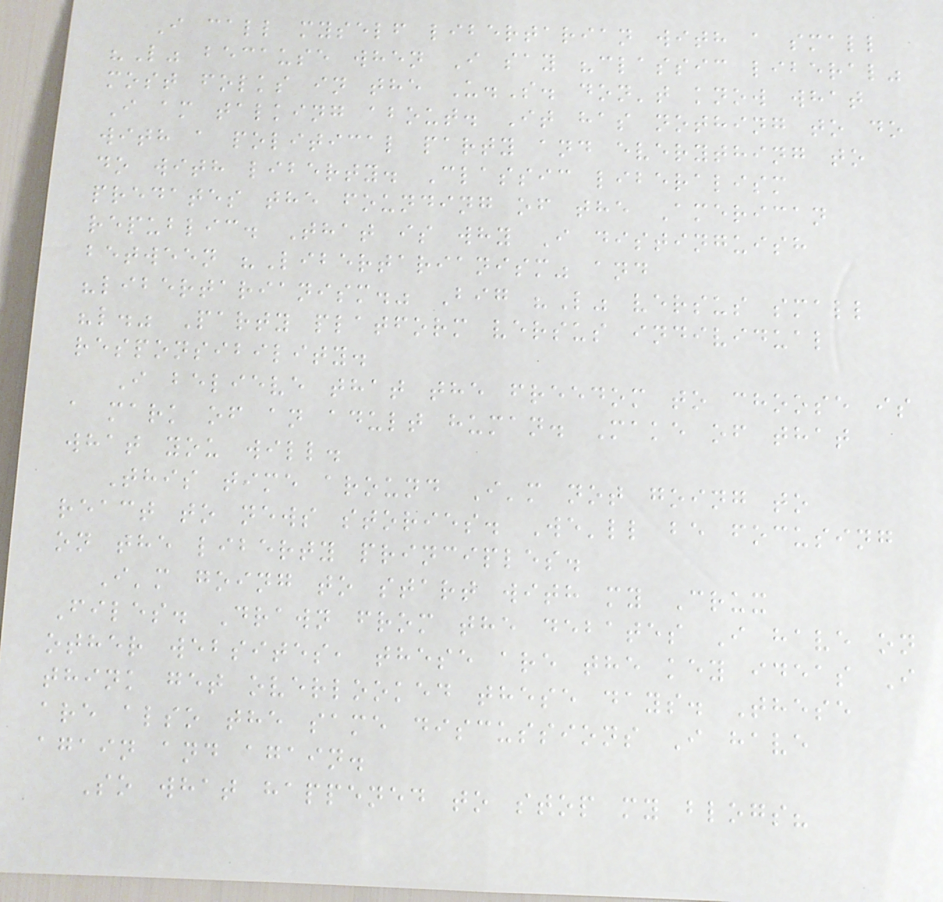I call myself libertarian with a small
"L" because when I say "classic liberal"
most folks in the U.S. don't know what
I am talking about. It has nothing to do
with a political party and everything to
do with liberty. Classic liberalism
predates the founding of the American
republic. That is why I distinguish
between "Libertarianism" and
"libertarianism." Big "L" versus small
"l." Party platform versus individual
responsibility.
I believe that the freedom to choose is
a mark of an adult human. Make of that
what you will.
This time around I'm not going to
react to news stories. We'll be focusing
on the liberty principles.
I'm going to start with my Crux
Files. Drawn from the debates I have on
other websites, these are the key ideas I
think get overlooked these days. These
are also the same discussions I have
again and again.
So what happened to stop my blogs?
